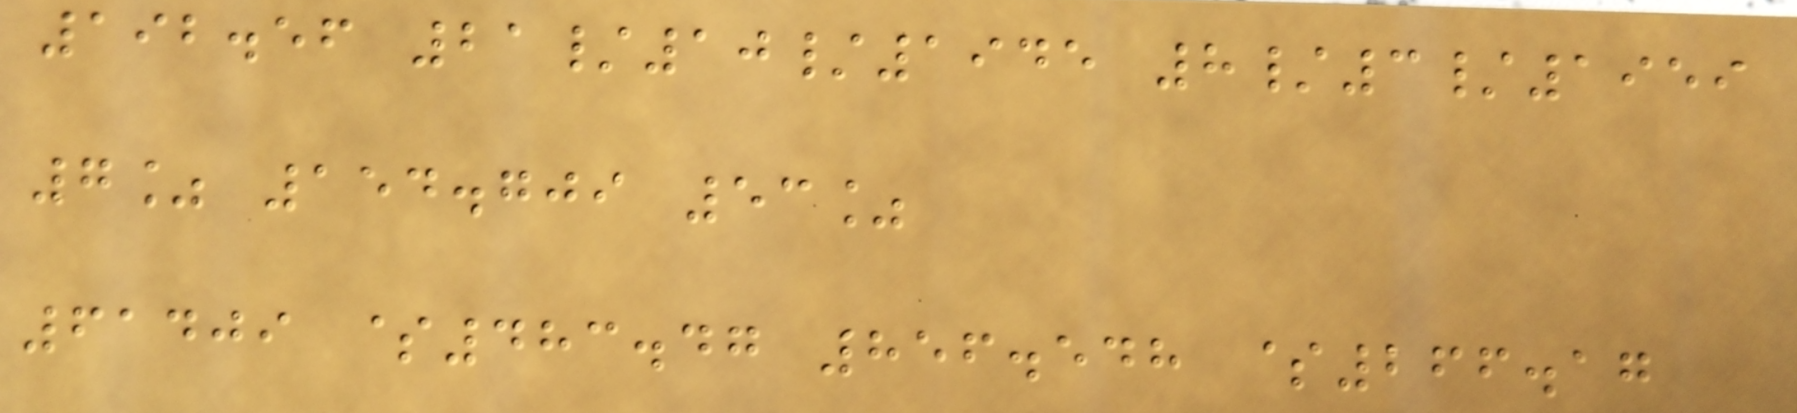192.56 21/10/1945 8/3/1959
7% 154.709 53%
61409 $483.47 856.548 $266.17
